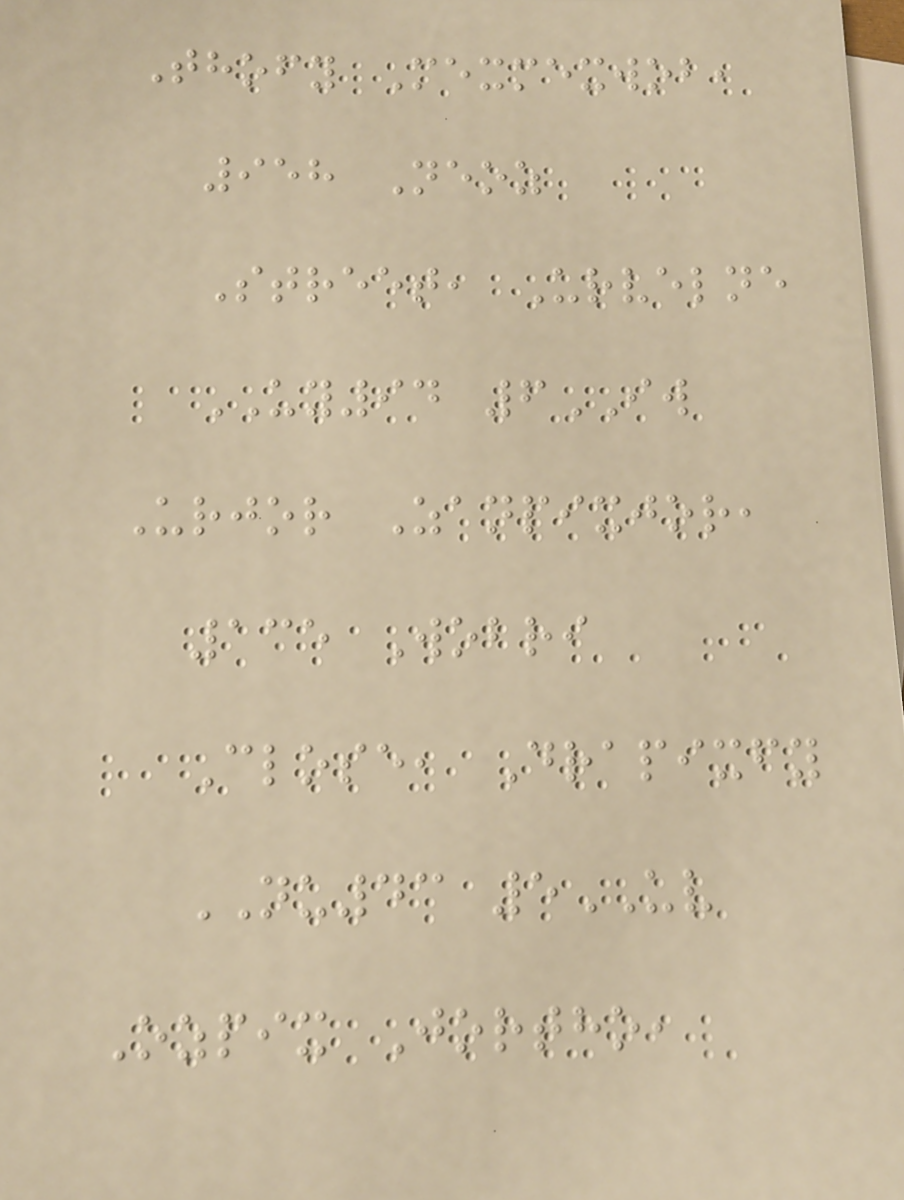Thofy Mexmexwob,
958 Neoz
Street, Urvelne
UY94 6IW
Urjor Zanpixjor,
135 Wobri
Close, Drapixfy
NU43 5UV
Ozpix Jortho,
